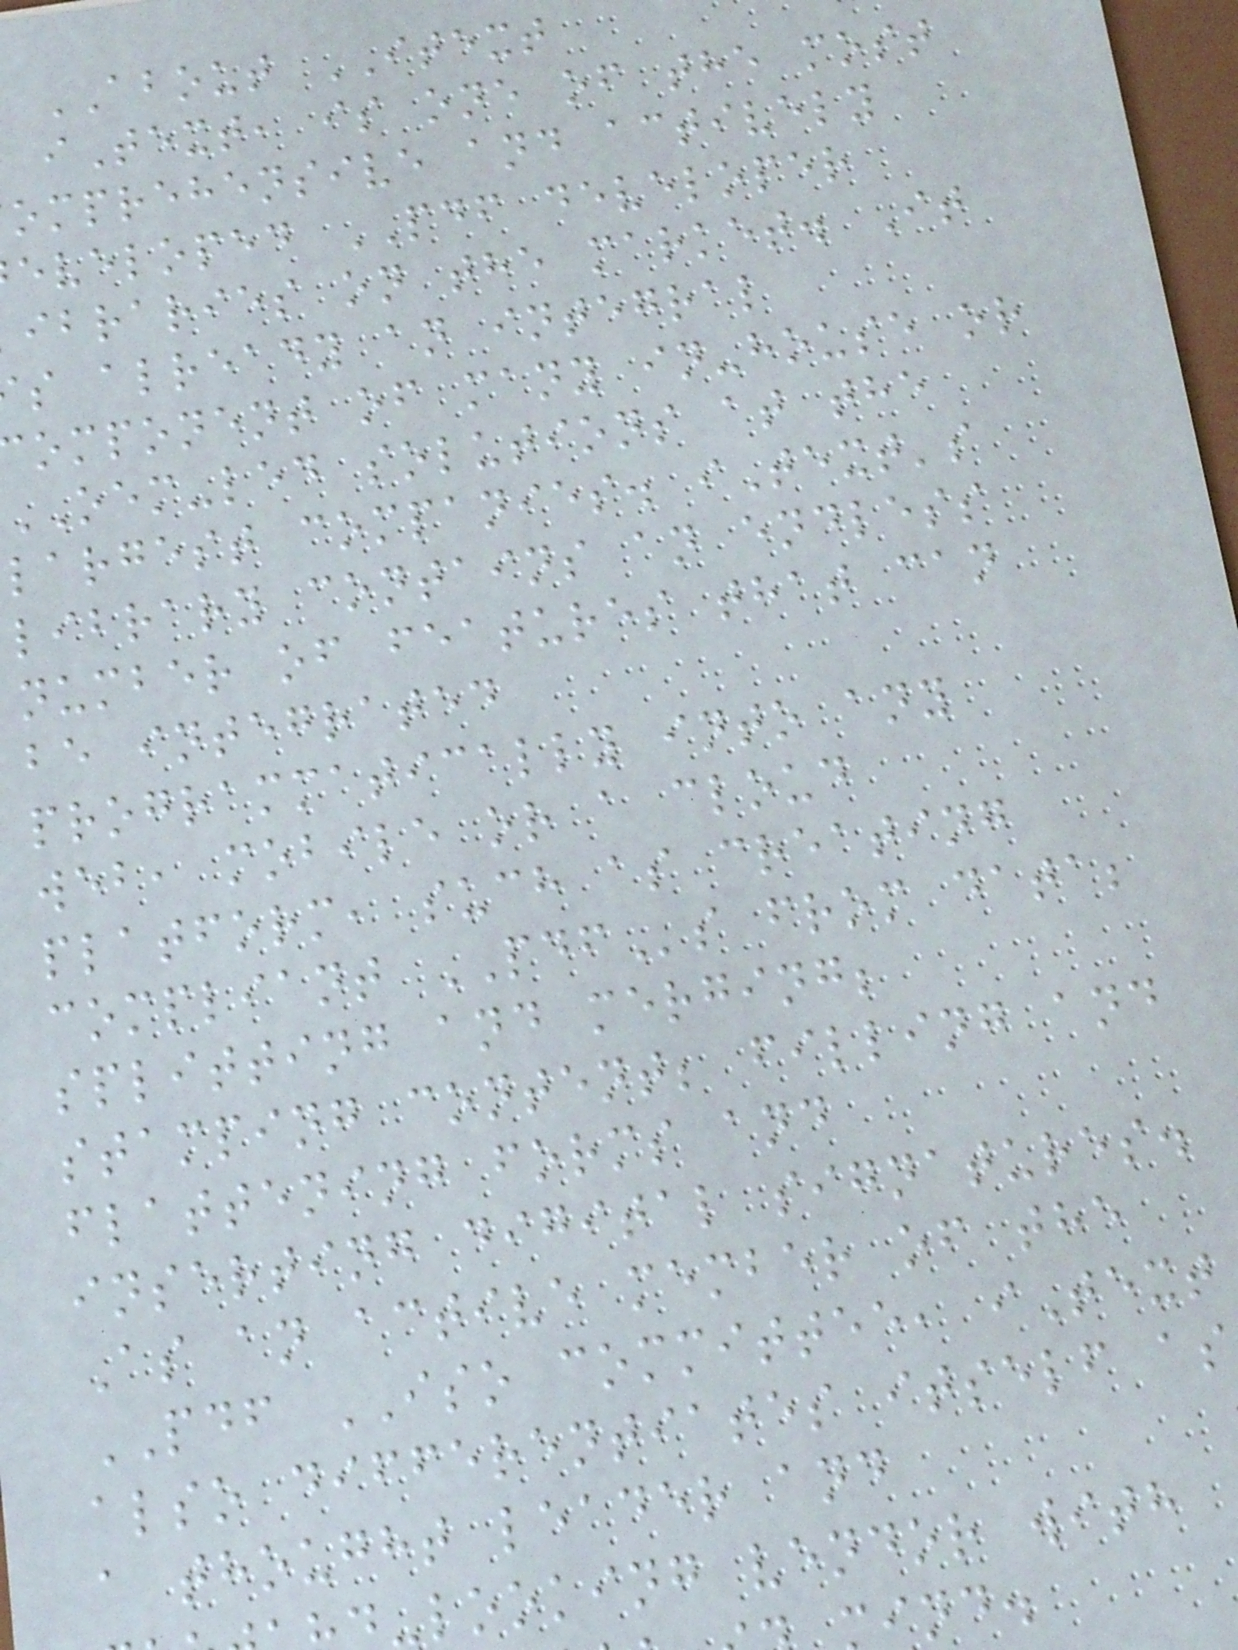ABOUT ITEXT
iText, is one of the most
omprehensive and actively
eveloped PDF developer
ibraries on the market. It
s already an integral
omponent of many in-house or
OEM-led solutions at the
largest companies. iText's
library contains an endless
number of features that can
be integrated
programmatically into any
web, mobile or a cloud
platform, such as creating
compliant PDFs from data;
splitting and merging;
stamping content; filling and
flattening forms and
inserting digital signatures.
As an active member of the
PDF ISO committee, iText
also differentiates itself as
a thought leader and
-looking vendor with
